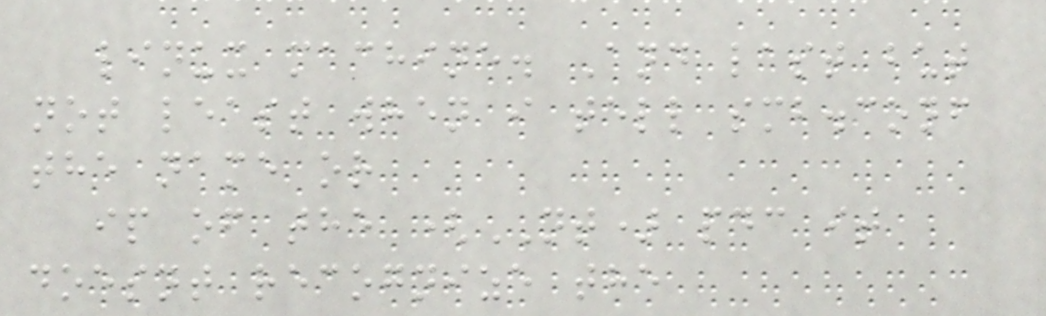linux machine. And last but
not least when i tell smb.conf
the name or
ip of the (NT) pdc it
doesnt recognize the
